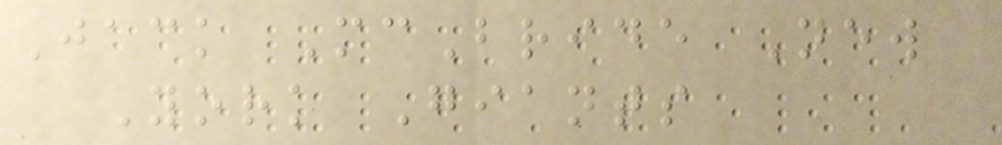Jack McBride New
York Giants
